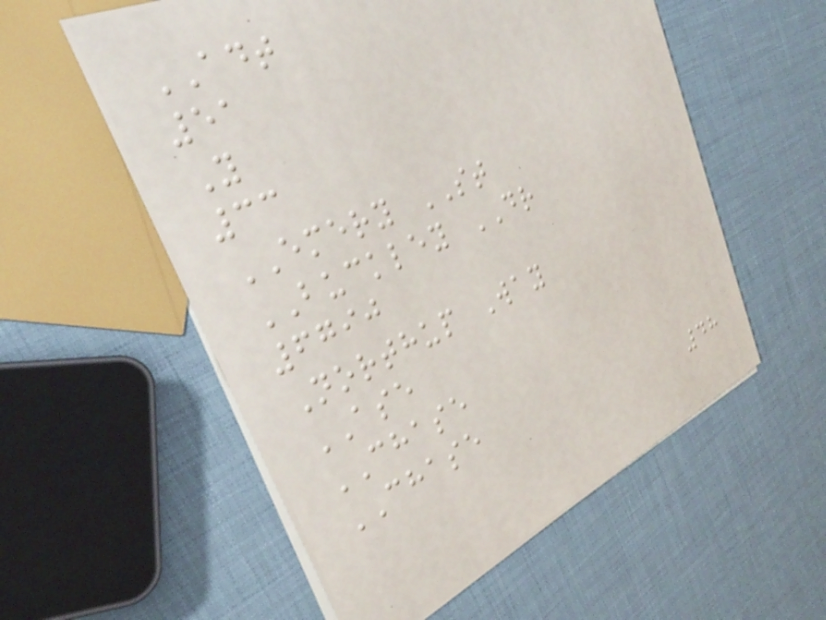ADT
51
Y
33
EMERY ST
BUCKLEY DR
6790
Northup Way
ASE
CHASE
CHASE
48
